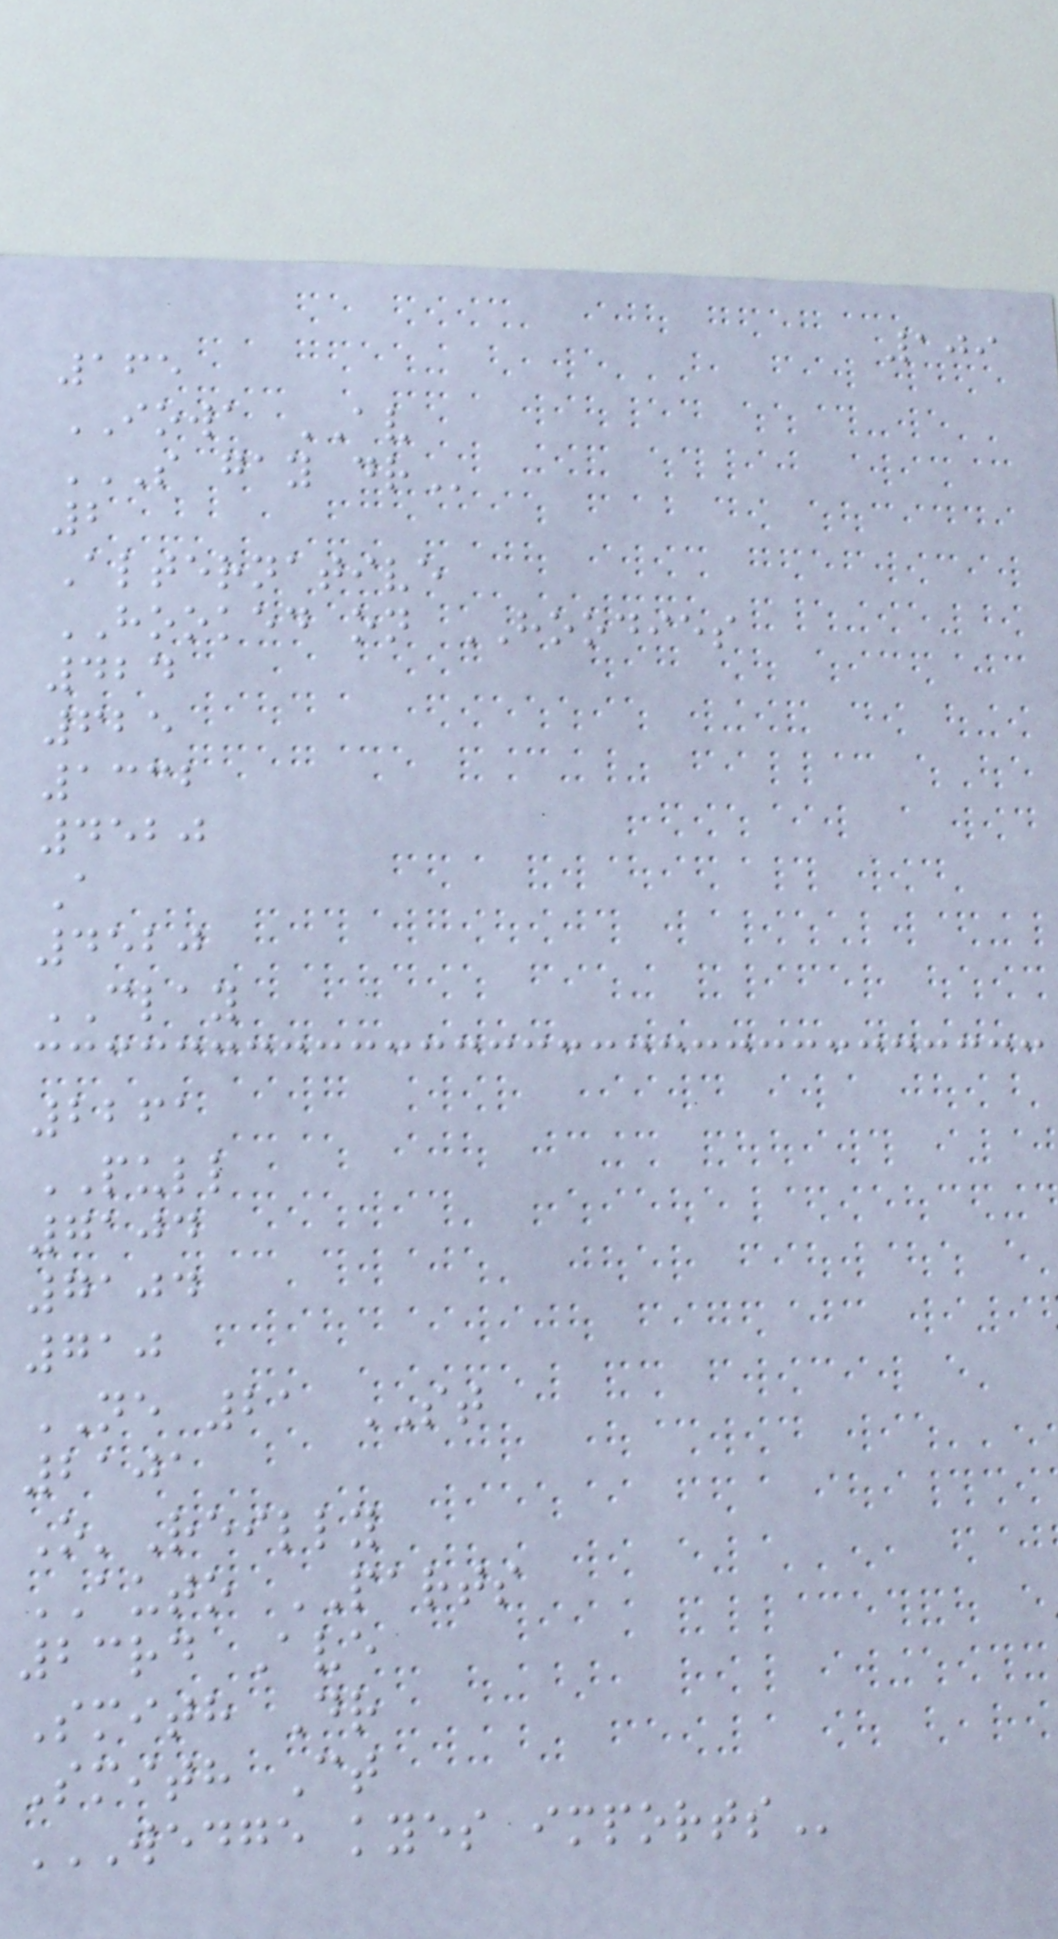109
165
IOWA AV
S GAY DR
2
Alternative
HOOKED on HOODIES
424
625
1332
4520
A
4520
CLAY
2261
PULL
7104
7104
710
NE 21 ST
2101
O'Reilly
AUTO PARTS
23rd Ave
Smith Dr
Smith Ct
WEDGE KYES IMPORTS
